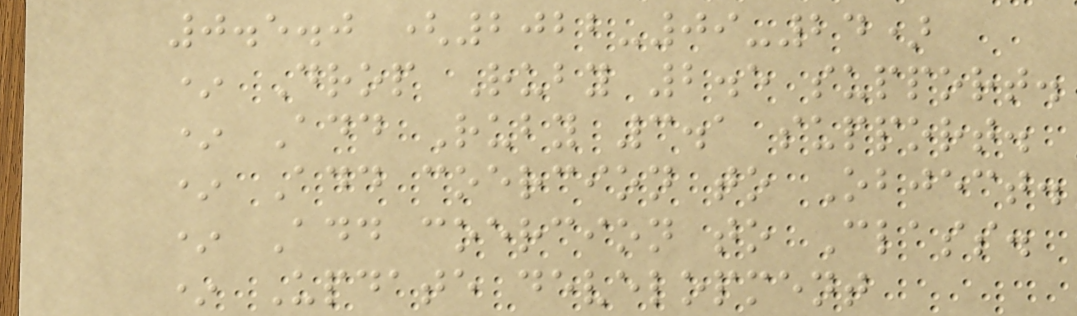0.5.0 (2022-09-24)
* Drop Ruby 2.5 support.
* Add Ruby 3.1 support.
* Add coercion to Object.
* Add coercion to Class.
* Update development
